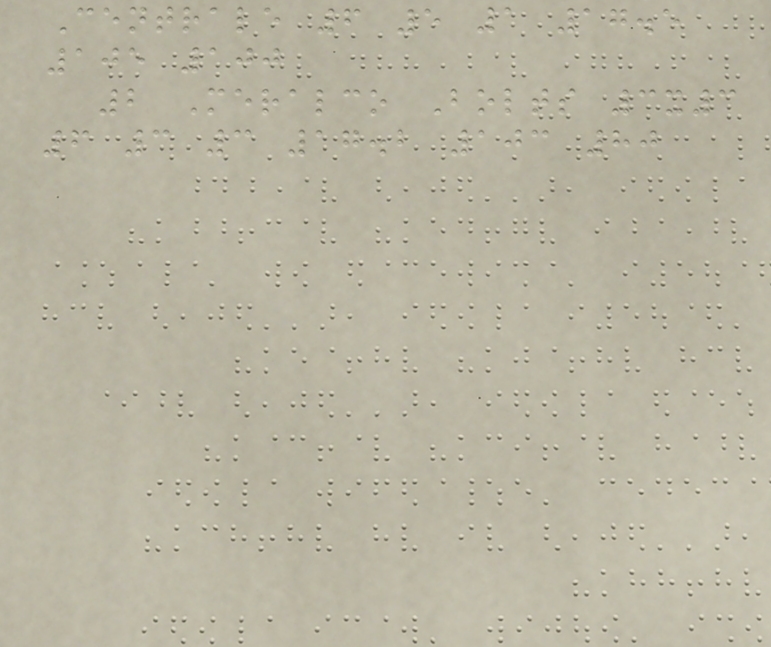Centrale 6 5 1 17.5
105 100
2 Meralco Bolts 3x3
6 3 3 17.2 103 80
